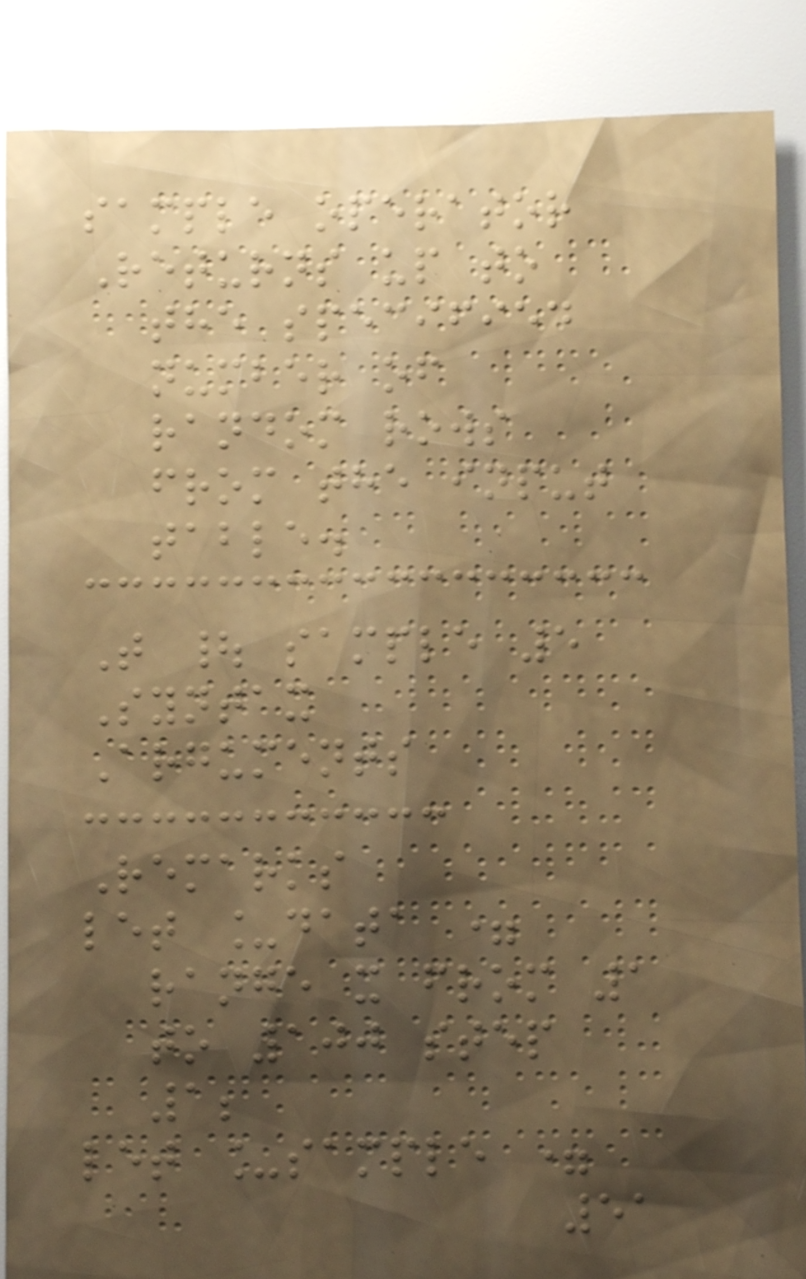sample operator
Returns up to
the specified
number of
random rows
from the input
table.
T | sample 5
Syntax
Arguments
Remarks
let _data =
range x from 1
to 100 step
1;
let _sample =
51
